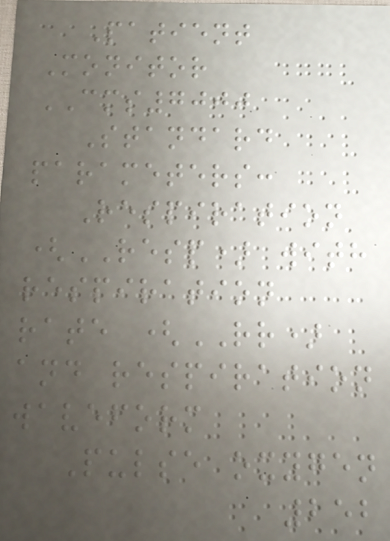Patient
Monitor
CMS7000
Standard
parameters:
Respiration
(RESP) with
respiration
rate (RR)
and respiration
waveform
Pulse oxygen
252
